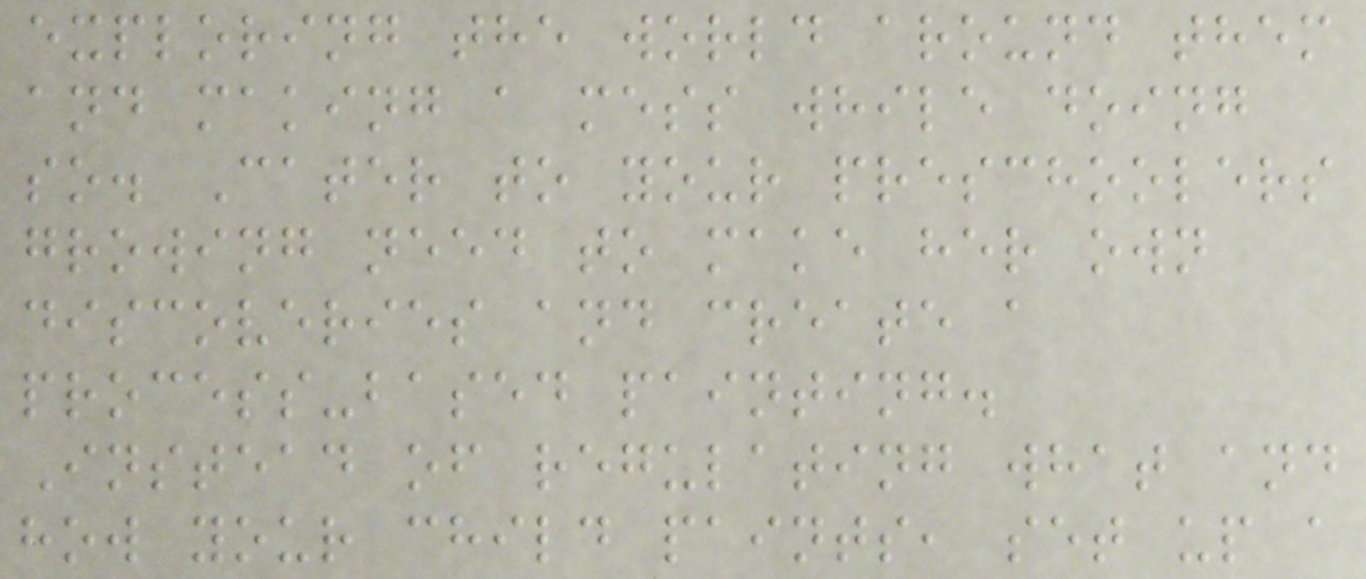exploring the world around them
and making a mess while doing
so. Cater to your preschoolers
growing need to make her own
discoveries and create a
process-based painting.
Instead of regulating what and
how your child paints, set up a
